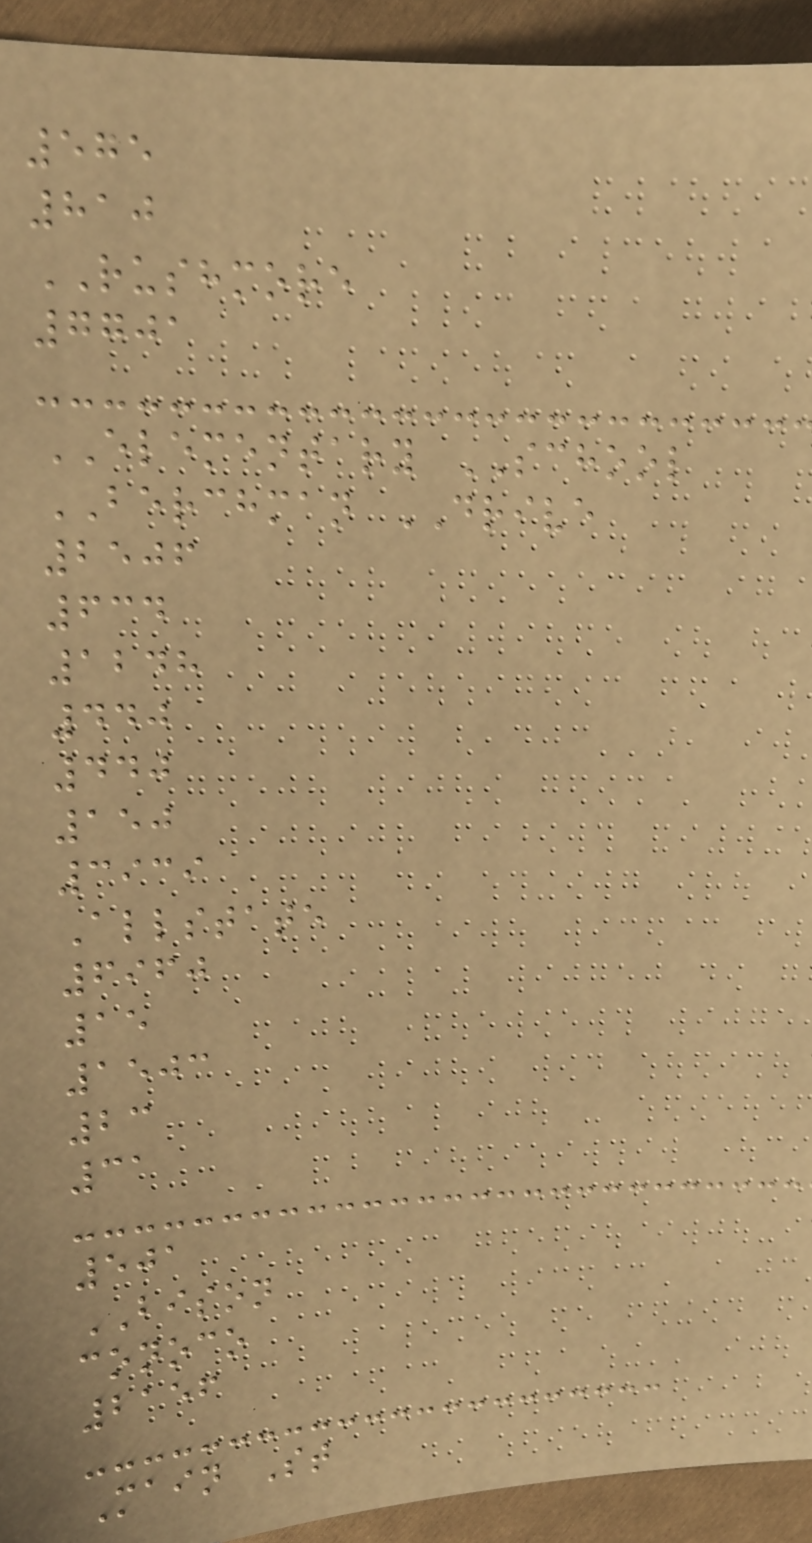575
810
RUSHMORE
7701
ELEMENTARY SCHOOL
BERCHMAN DRIVE
2506
634
1248
440
440
150
3939
Allstate
6960
15
1503
23
31
501
BISON
conoco
2156
Main St
